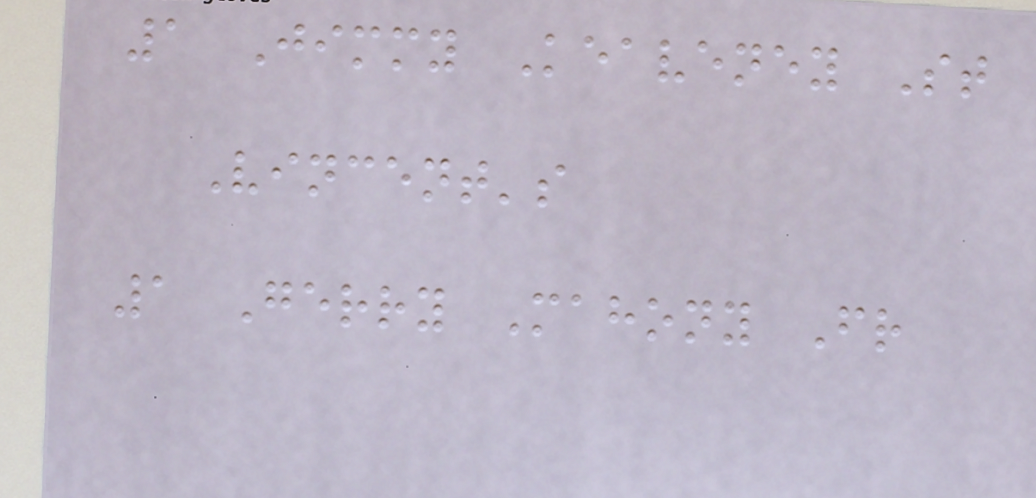1 Jimmy Keaveney St
Vincent's
1 Gerry Mahony Fr
